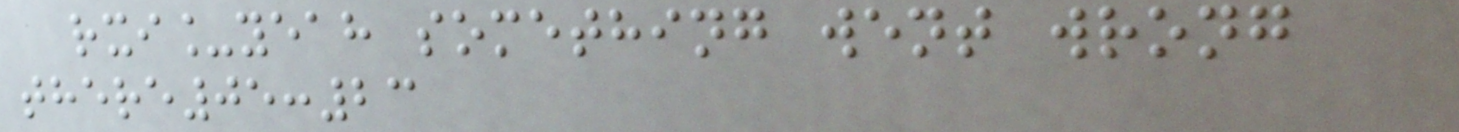rxi_yeah something went wrong
there05:23
